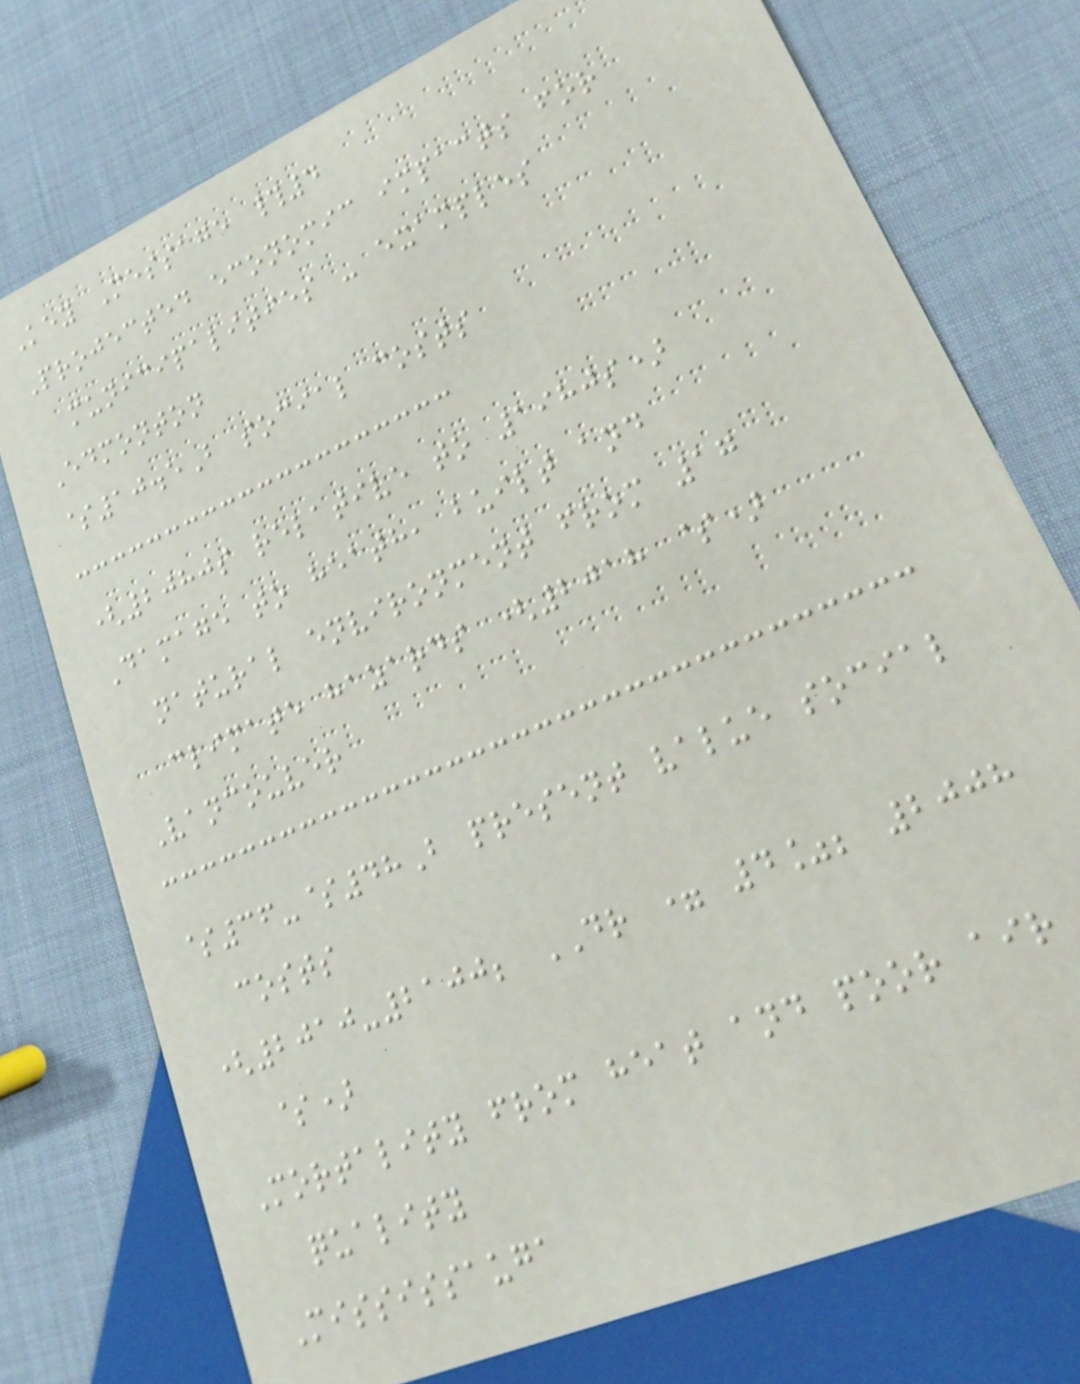Key Message #4
Projected economic impacts for
municipalities - examples
Edmonton
$10.5B social costs
(2080s relative to 1980s)
Damage to heath, built and
natural environment from 17
climate hazards (2018 $)
Vancouver
$36-$48B present value social
costs
(2010-2100; DR = 4%; 2008
$)
Mortality from heat and poor air
quality
Mississauga
